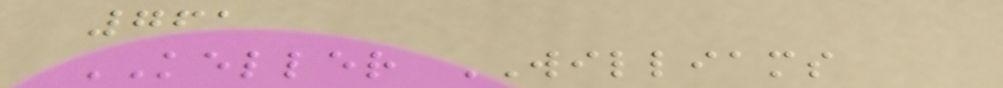761
KELLER WILLIAMS
